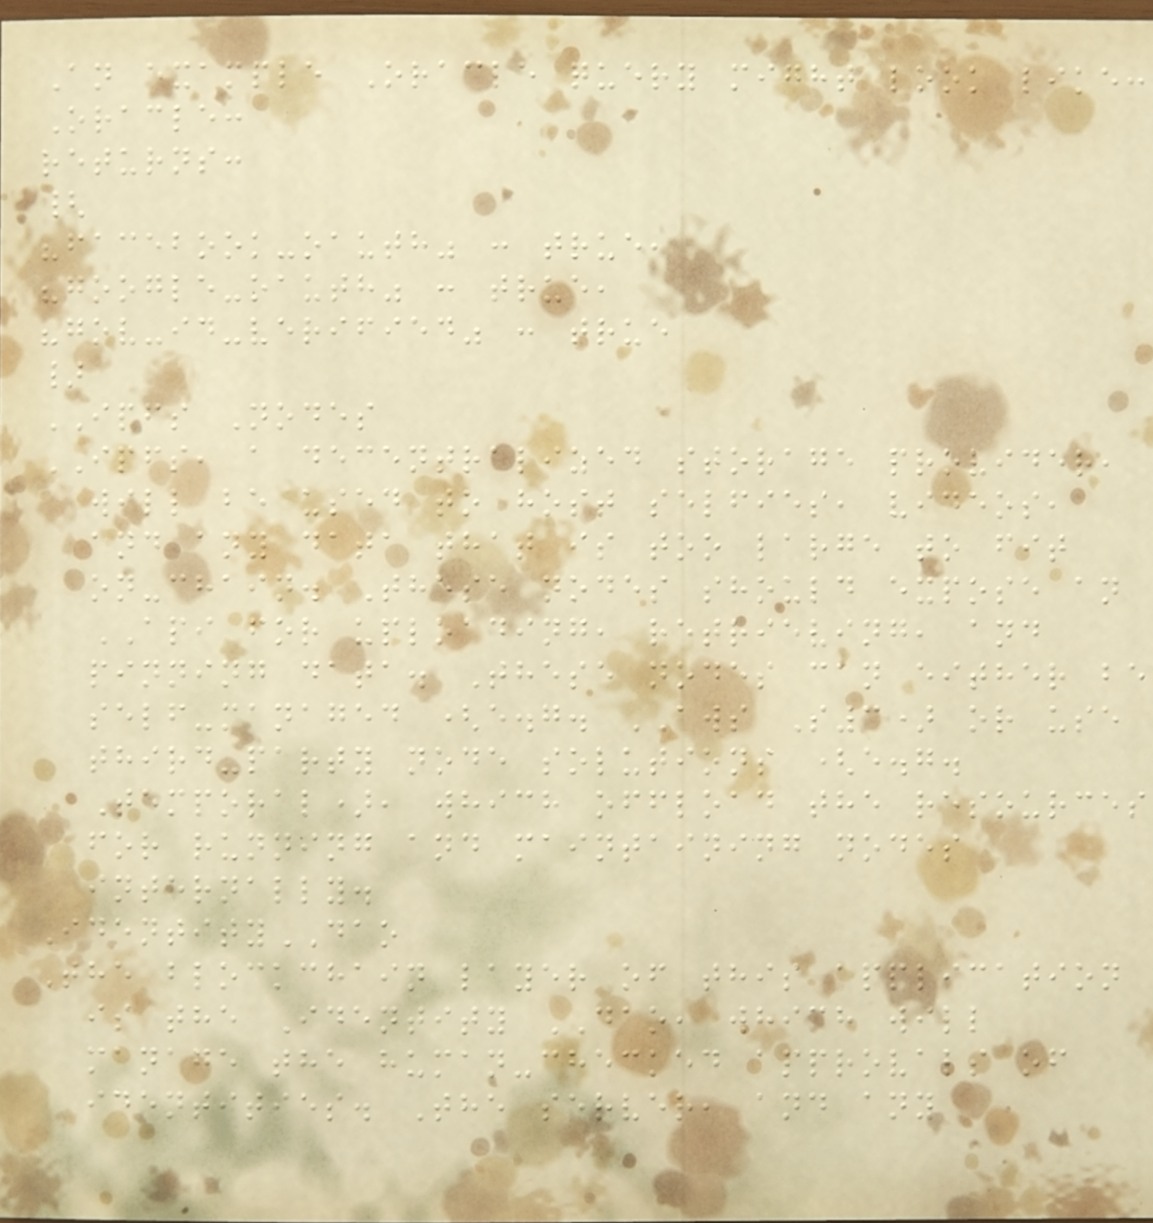An example Oracle query might look like:
Oracle:
returns:
{
"facebook-oauth" : true,
"google-oauth" : true,
"gov-id-verified" : true
}
IPFS Nodes
IPFS, a decentralized storage provider,
will be used to host selfies, videos,
and any data that is too large to fit
on-chain. These nodes should expose an
API for uploading, retrieving, and
pinning data. These nodes can either be
self-managed (e.g. AWS S3) or use
third-party node solutions (e.g.
Temporal), which offload the resources
for running and maintaining nodes
internally.
IdentityDAO
The blockchain layer of this application
is the Identity DAO, which will
manage the human-checked approvals of
identities. The server, and any
